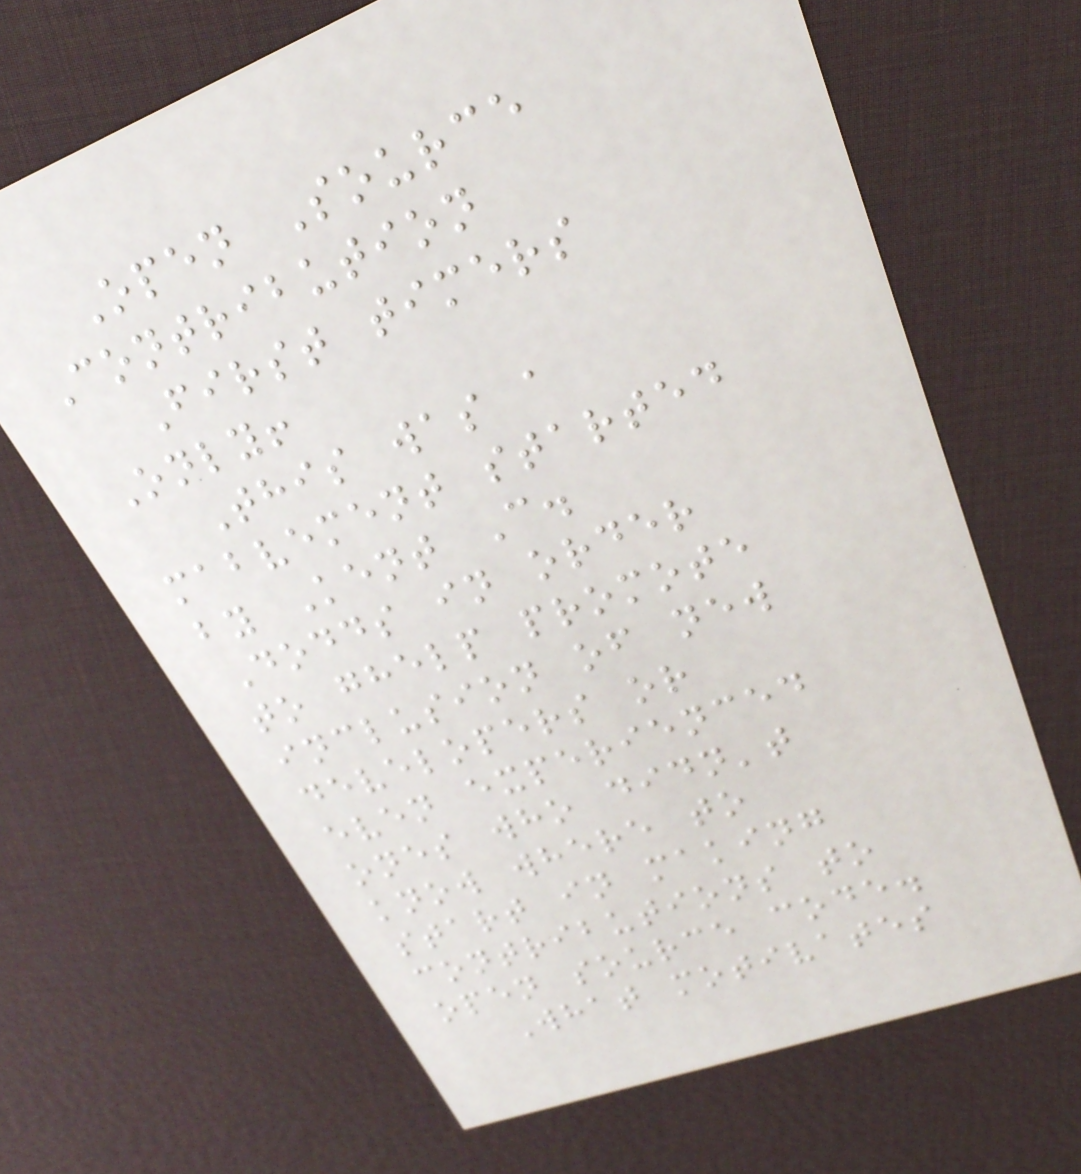Open Source
Contribution
First timers
Only!
This was a
mabvement started
by Kent C.
Dodds in order
to ghelp promote
inclusion of new
developers or
even experienced
ones who didn't
know where to
start in making
contributions to
open source code.
What motivates
